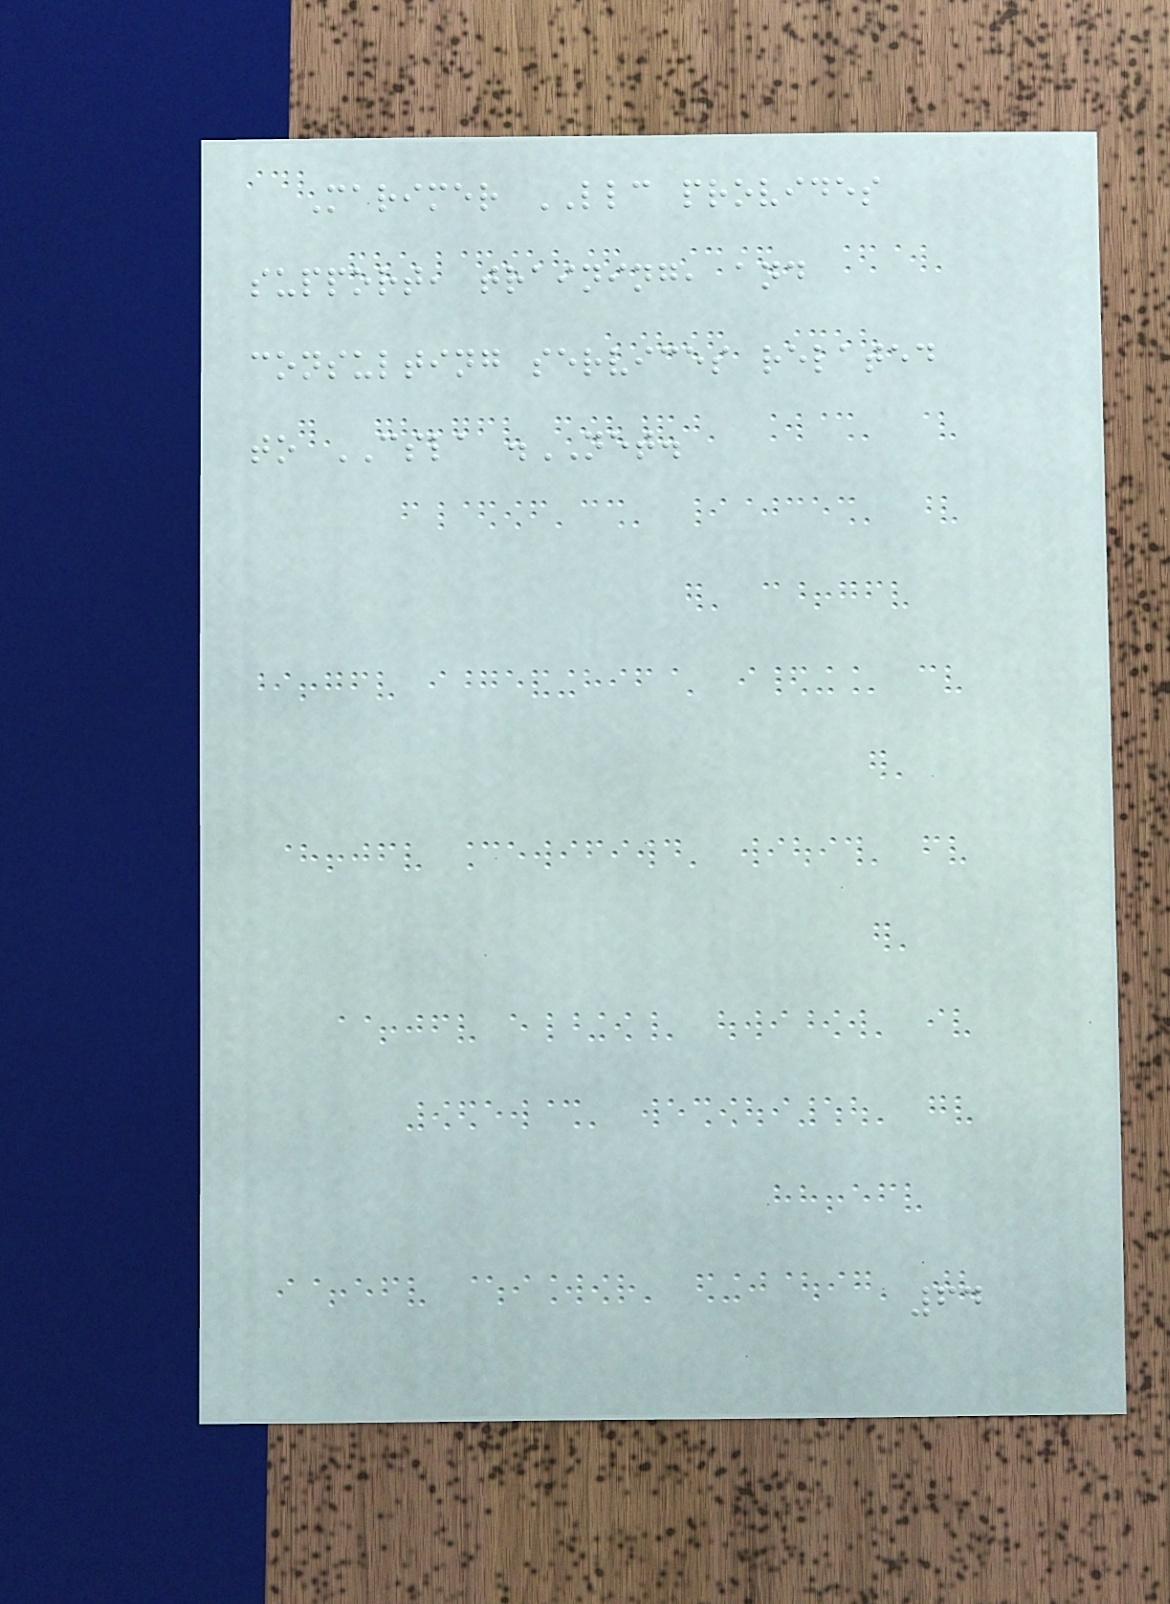Marimer LLC provides
support, training, and
consulting services related
to CSLA .NET.
64
